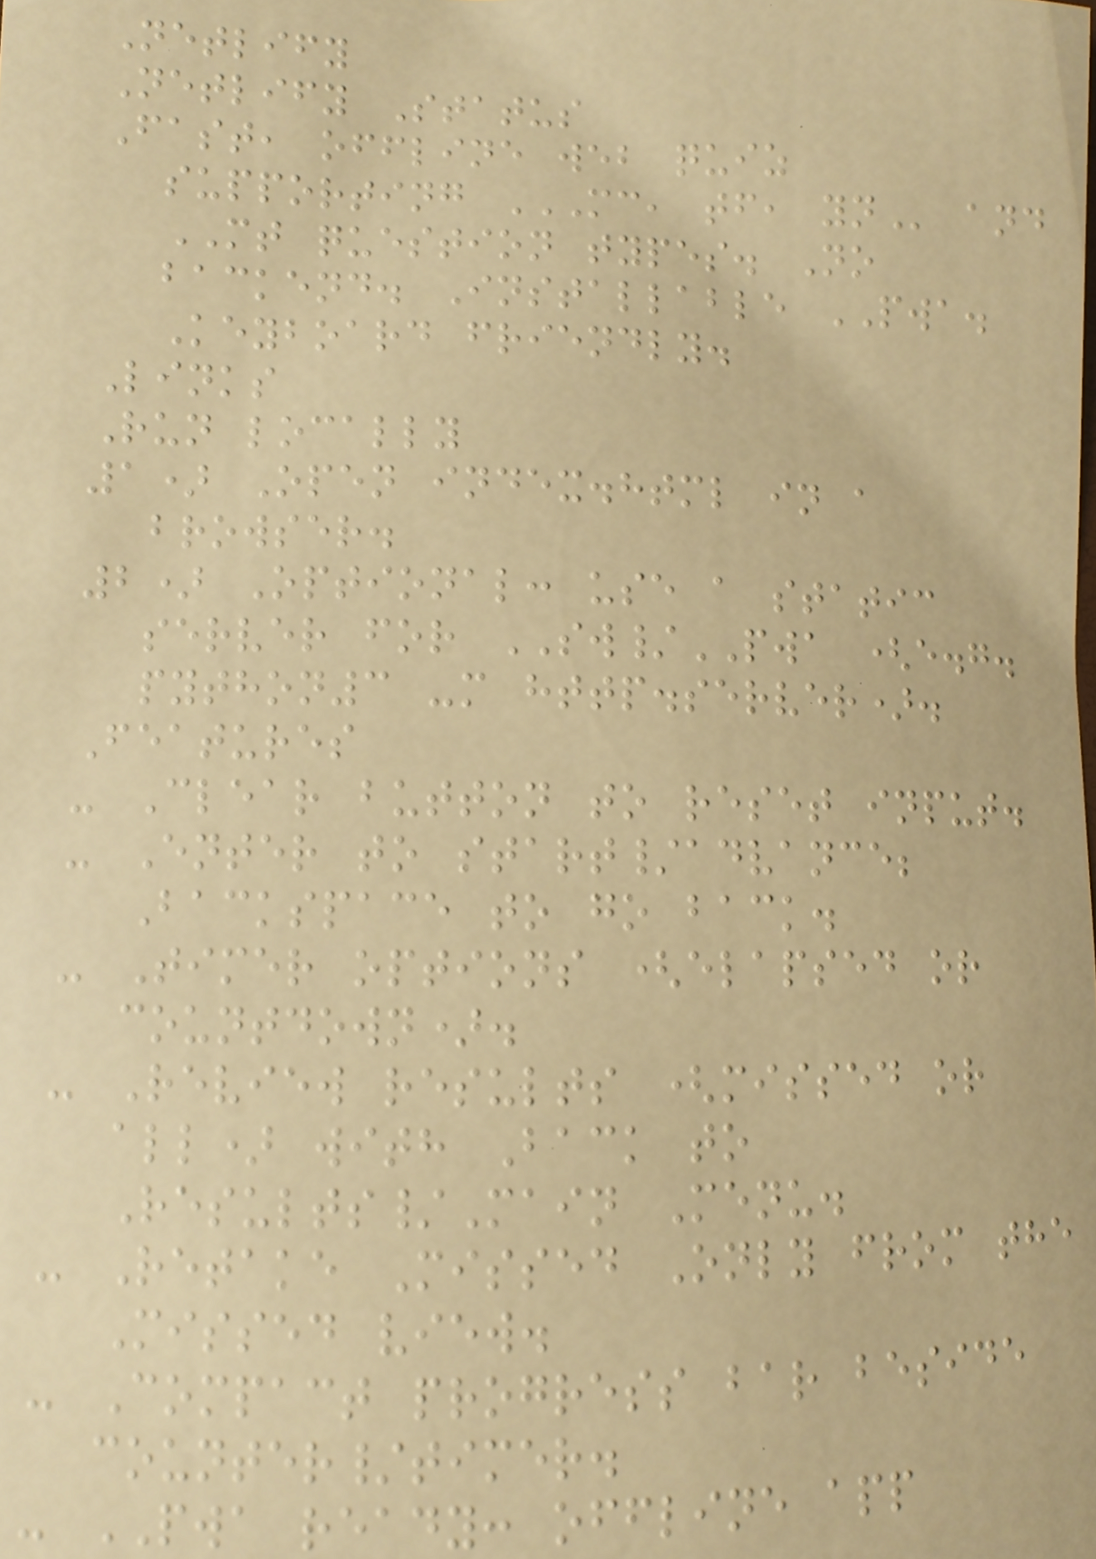Netlify
Netlify Status
Fast, offline web quiz
supporting MC, TF, YN and
MT question types. No
backend. Installable PWA.
Keyboard friendly.
Links
Run locally
1) Open index.html in a
browser.
2) Optional: use a static
server for SW/PWA (e.g.
python3 -m http.server).
Features
- Clear button to reset input.
- Enter to start/advance;
Backspace to go back.
- Timer options (elapsed or
countdown).
- Review results (missed or
all) with Back to
Results/Main Menu.
- Retake Missed Only from the
Missed view.
- Compact progress bar beside
counter/timer.
- PWA ready: offline app
